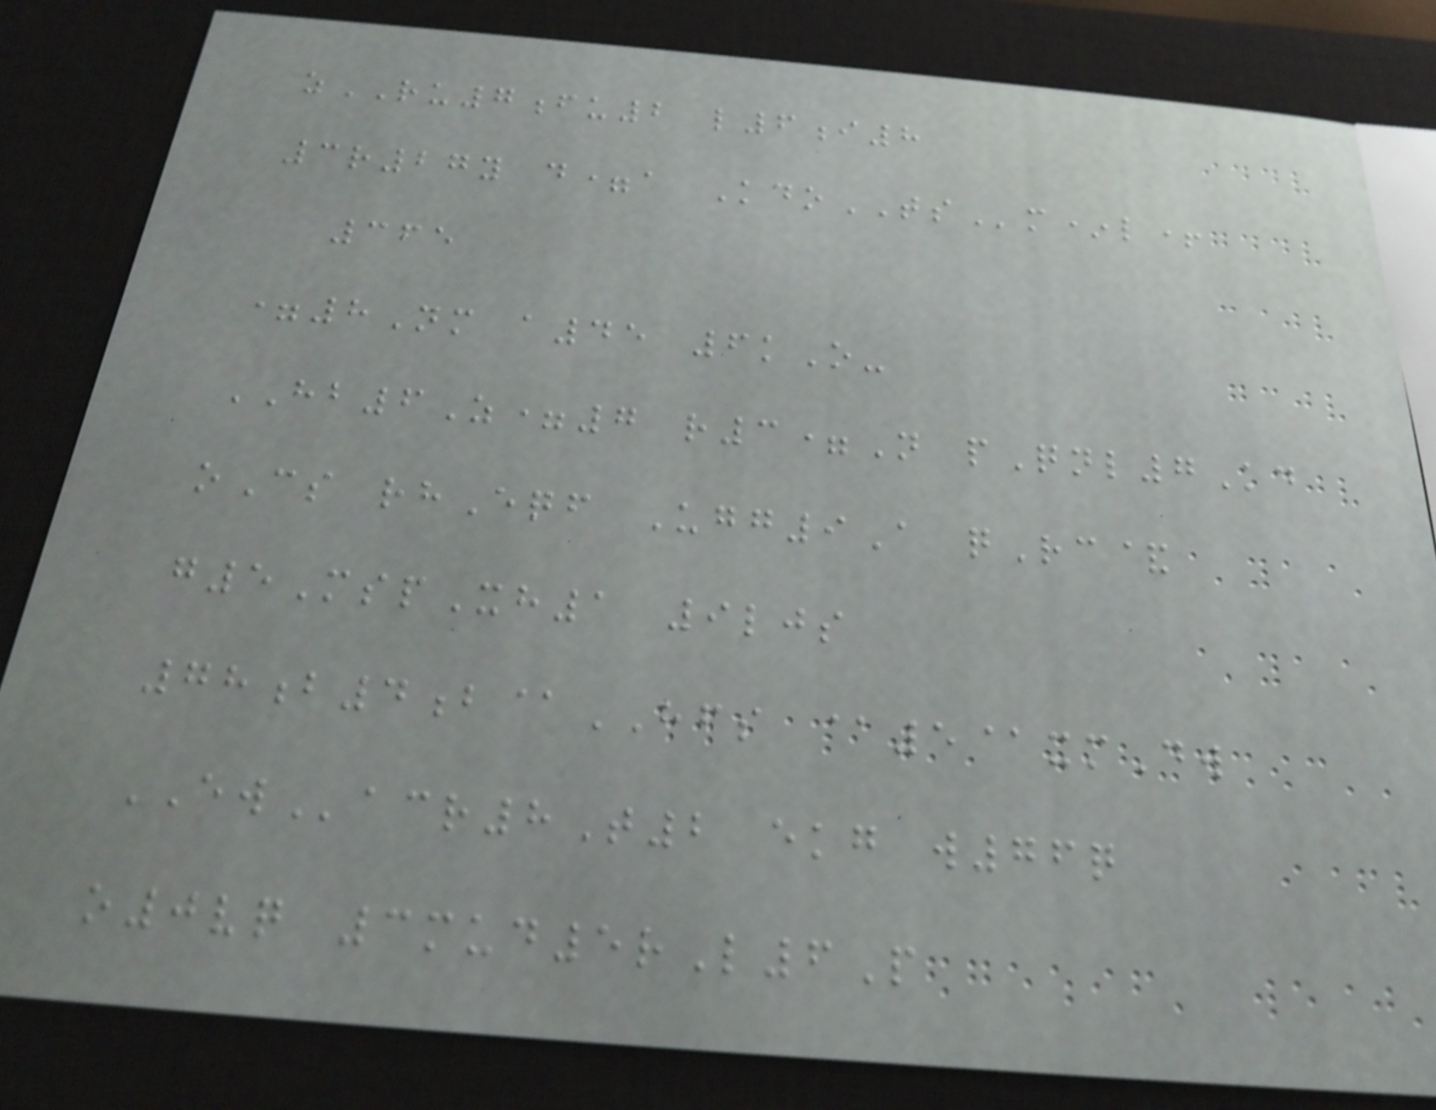zRU7fu2 l6i8
3r27y d=a KdoTSm*l+
365
=8Nm a45 6kO-
HB6Z=7 r3=N pQnl7Kd
oCs rhEqf Ugg9A qRc&
g5MspXh1 9ljs
78b4b@HFS @5@xmDw
EWacr8T2 ekg w76q
o0vq 3mud5rL6P
